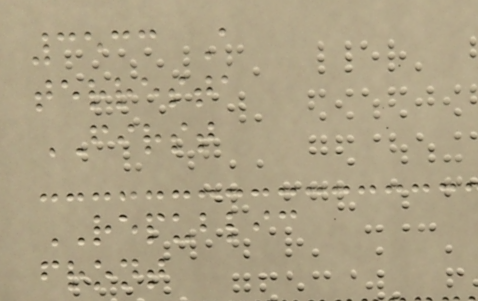3533 A
terresta
FIRST
REPUBLIC
front
